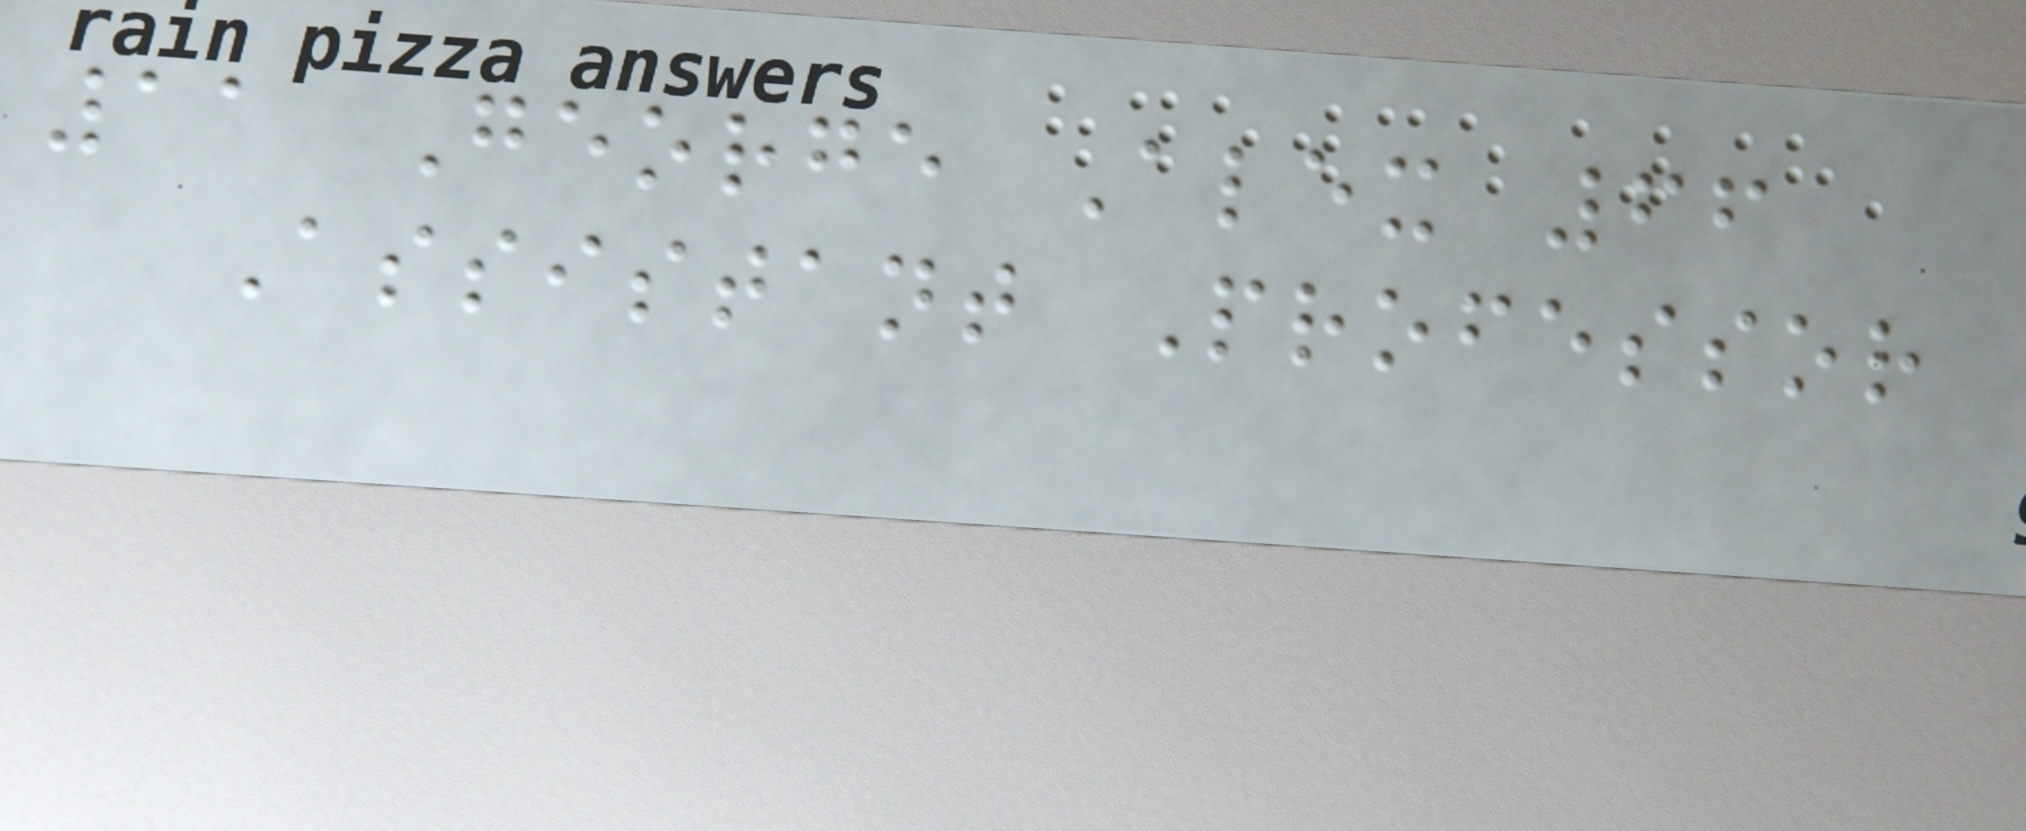11 George Alex 66
Assistant Professor
